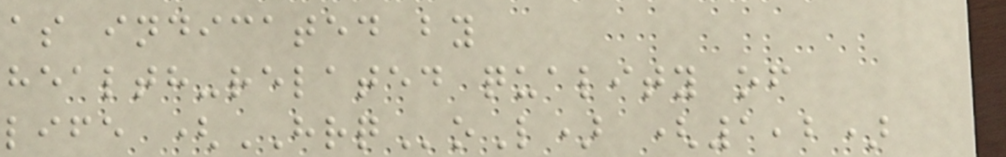as indicated by
health-related quality of
life (HRQoL) (1,2)
